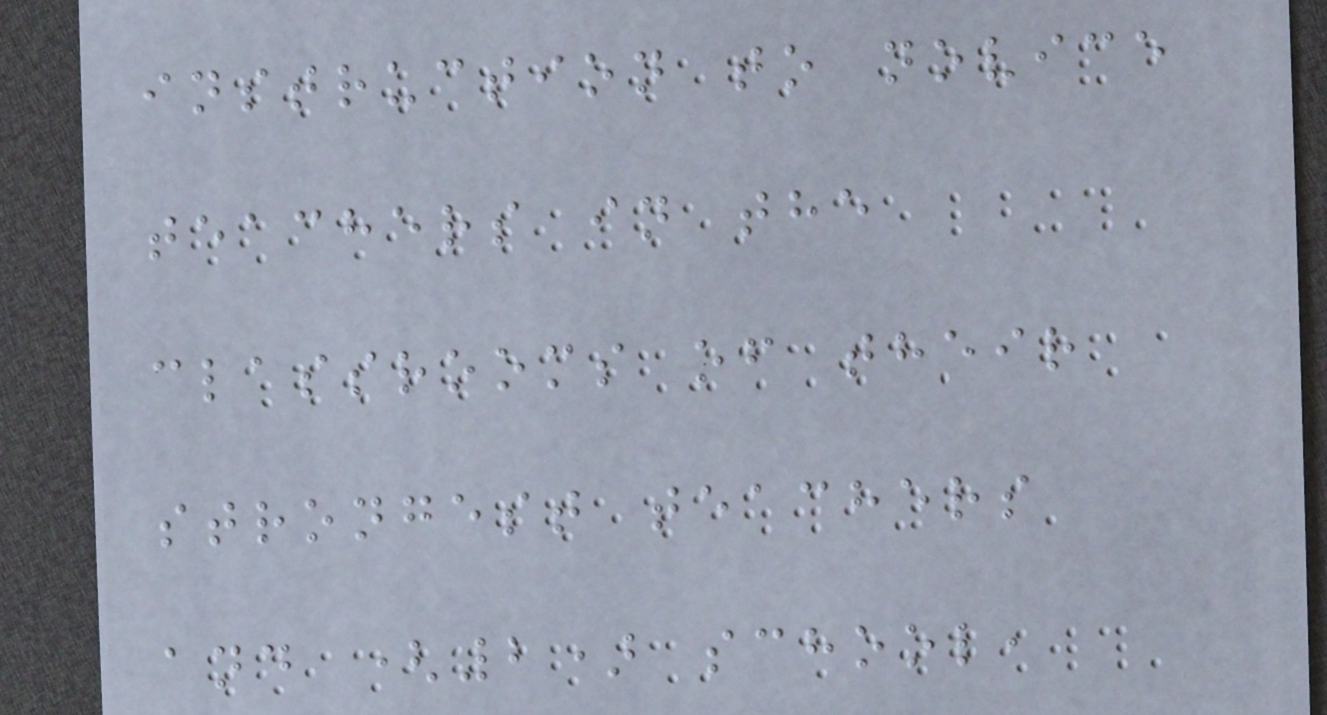instruction to novice
teachers in the
classrooms of their
strongest teachers
and (2) school,
